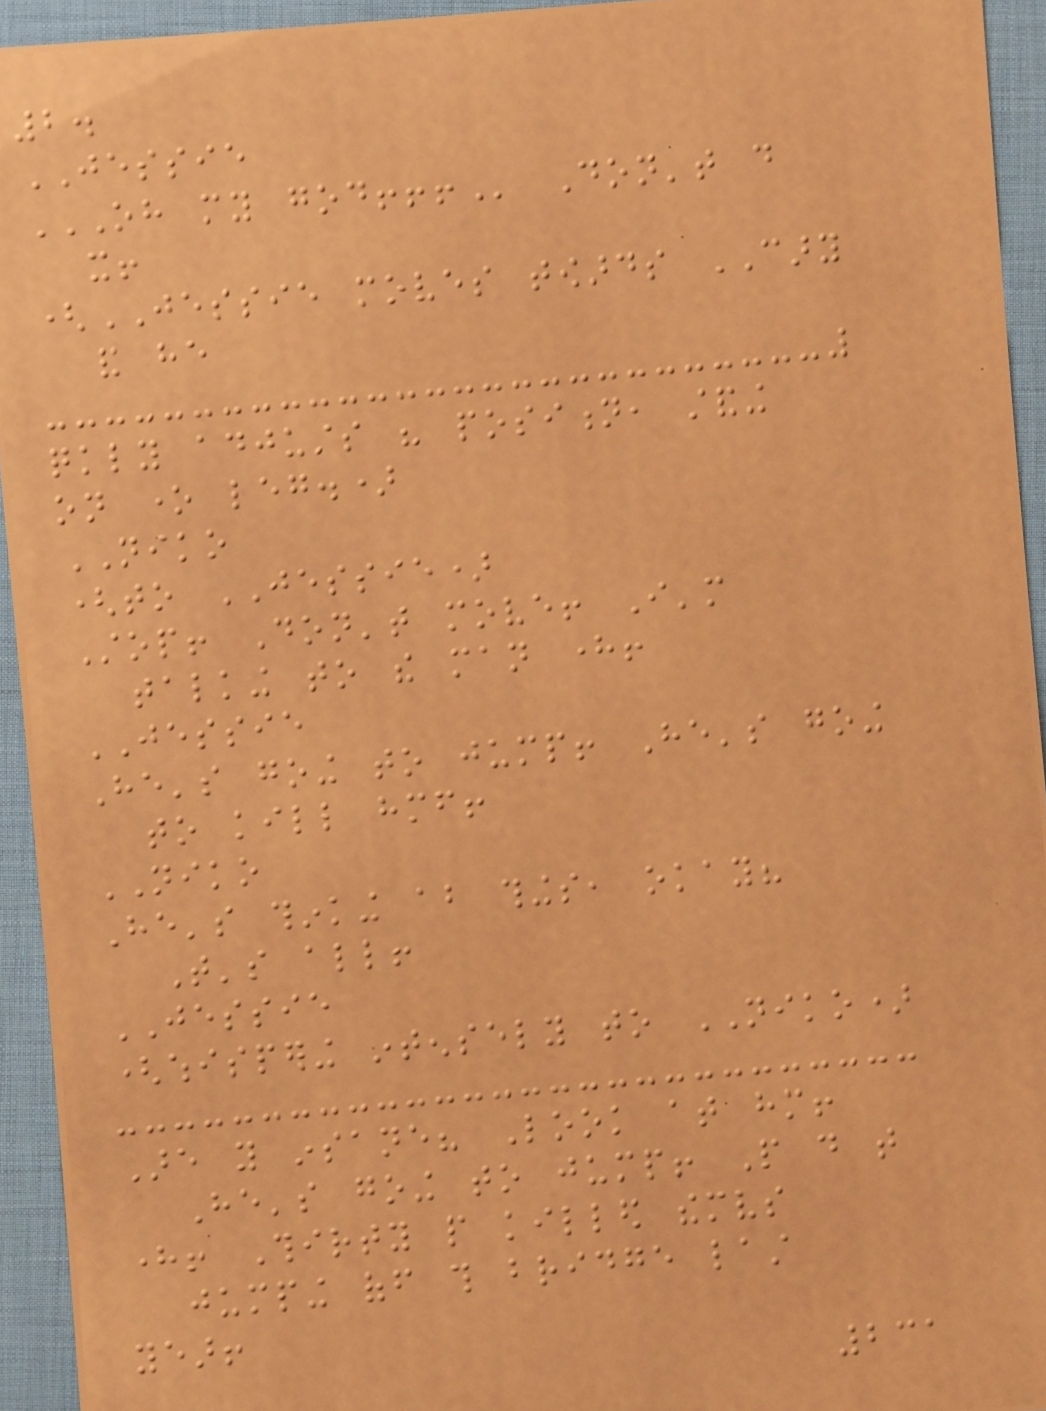2.
JESSIE
OH MY GOD!!! Don't do
it!
(JESSIE moves towards CARY
and he
quickly adjusts his position, standing
on one leg.)
NIKO
(to JESSIE)
Stop! Don't move! I'm
talking to the man here!
JESSIE
He's going to jump! He's going
to kill himself!
NIKO
He's thinking about things, okay?
That's all!
JESSIE
(whispering intensely to NIKO)
Are you insane? Look at him!
He's going to jump! People do that
here! Thirty people killed themselves
jumping off this bridge last
year!
231
